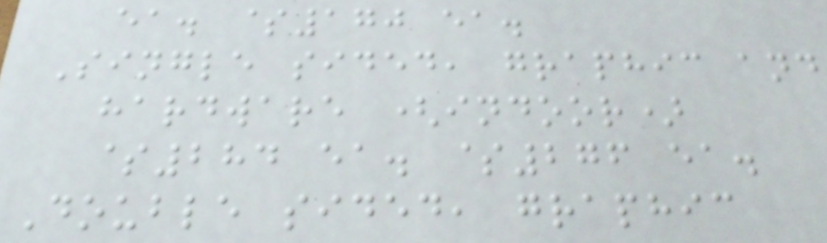ea. $170 ea.
Single sided, graphic and
hardware (indoor)
$284 ea. $276 ea.
Double sided, graphic
